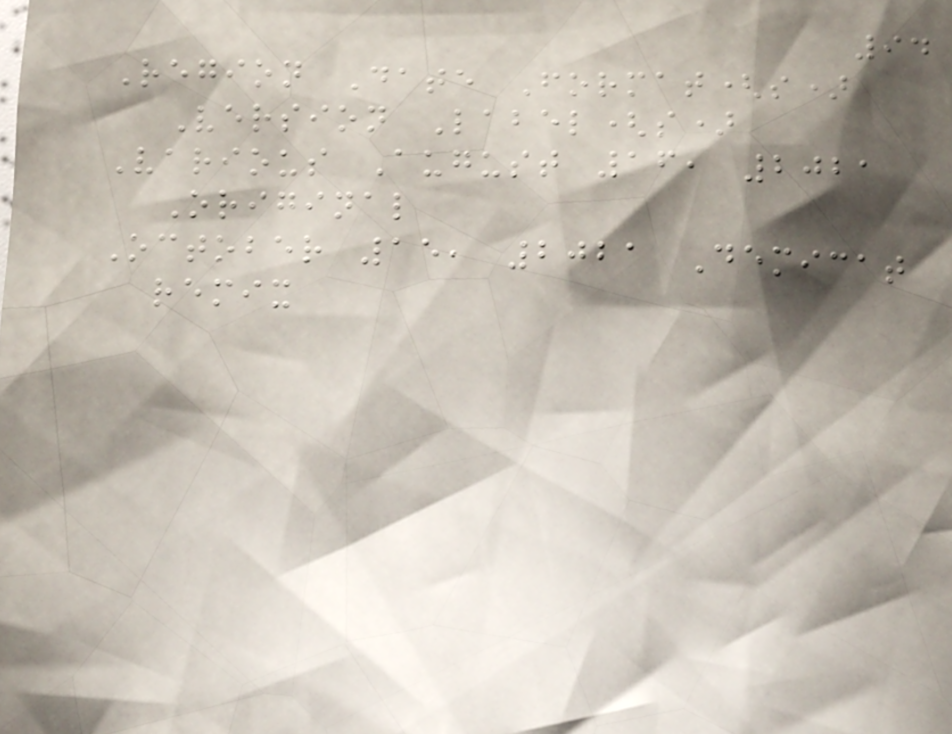94
Region Date Format(s)
Version Label(s)
Various August 16, 2021
Original
October 15, 2021 Demicat
remix
